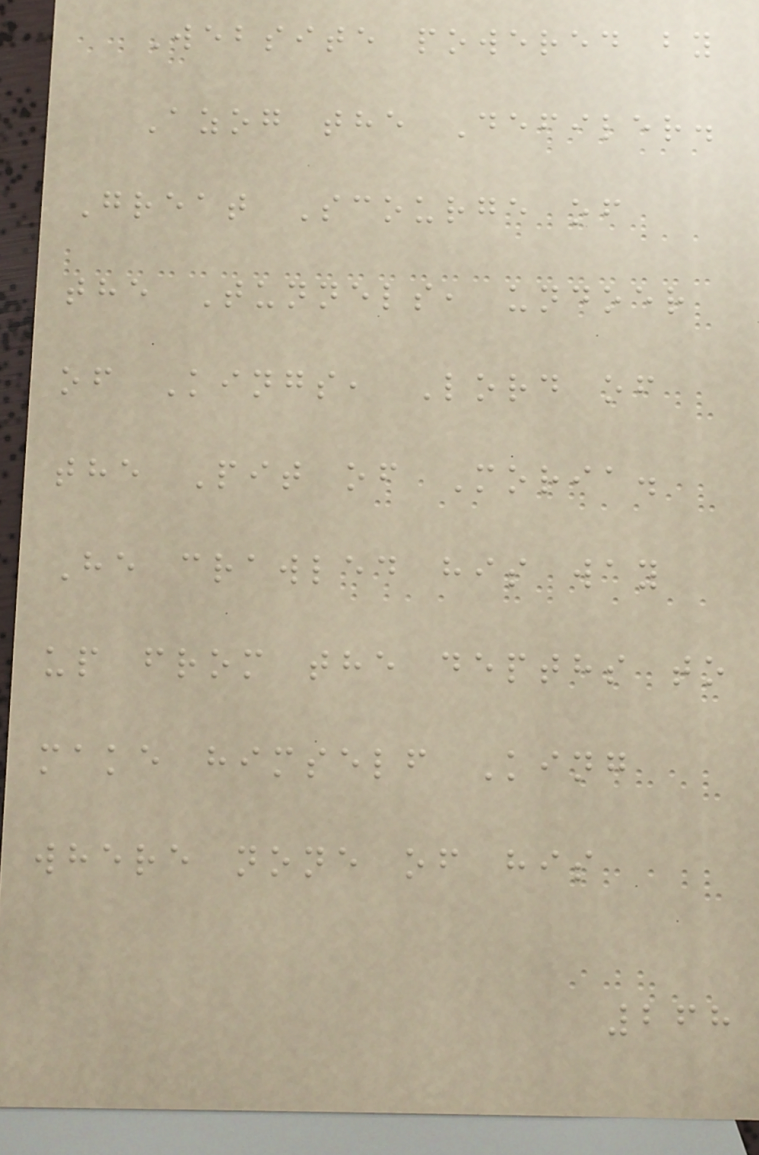Website powered by
Azog the Defiler.
Great Scourge of
the Tunnels, undoer
of Kings, Lord of
the Pit of Moria.
He crawled his way
up from the depths to
make himself King
where none of his
268
